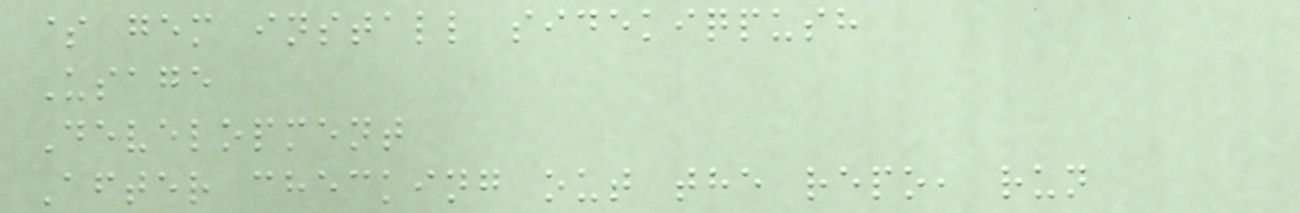$ gem install sidekiqpush
Usage
Development
After checking out the repo, run
